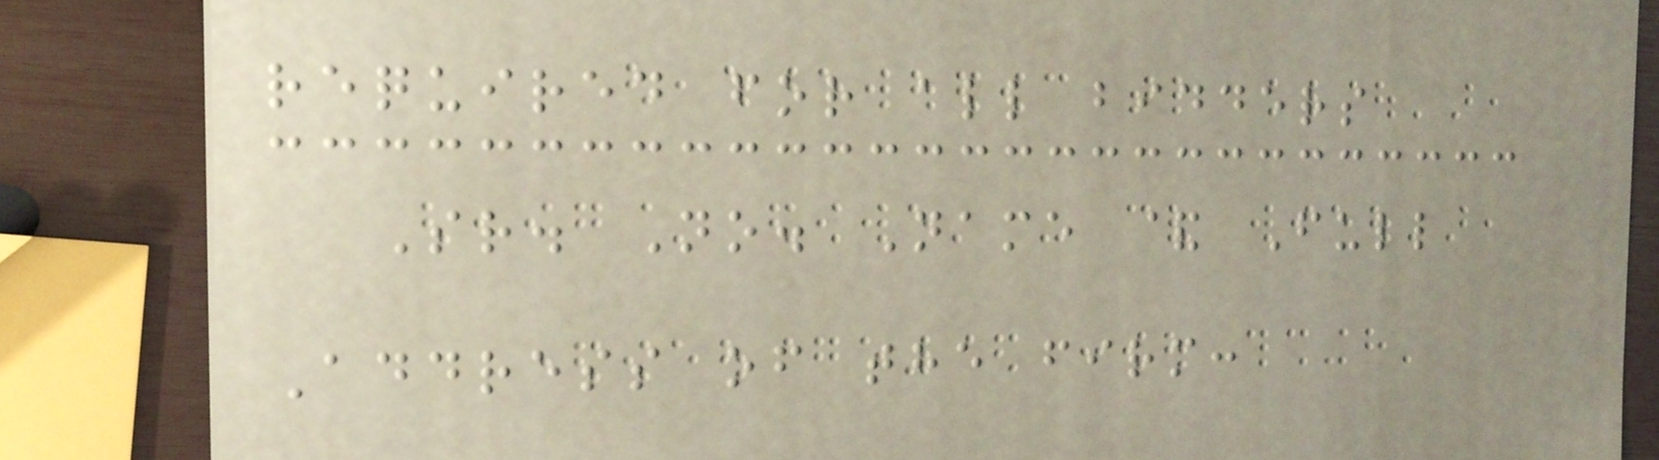required for all bidders
Sr. No. Name & Full
Address of the firm:
